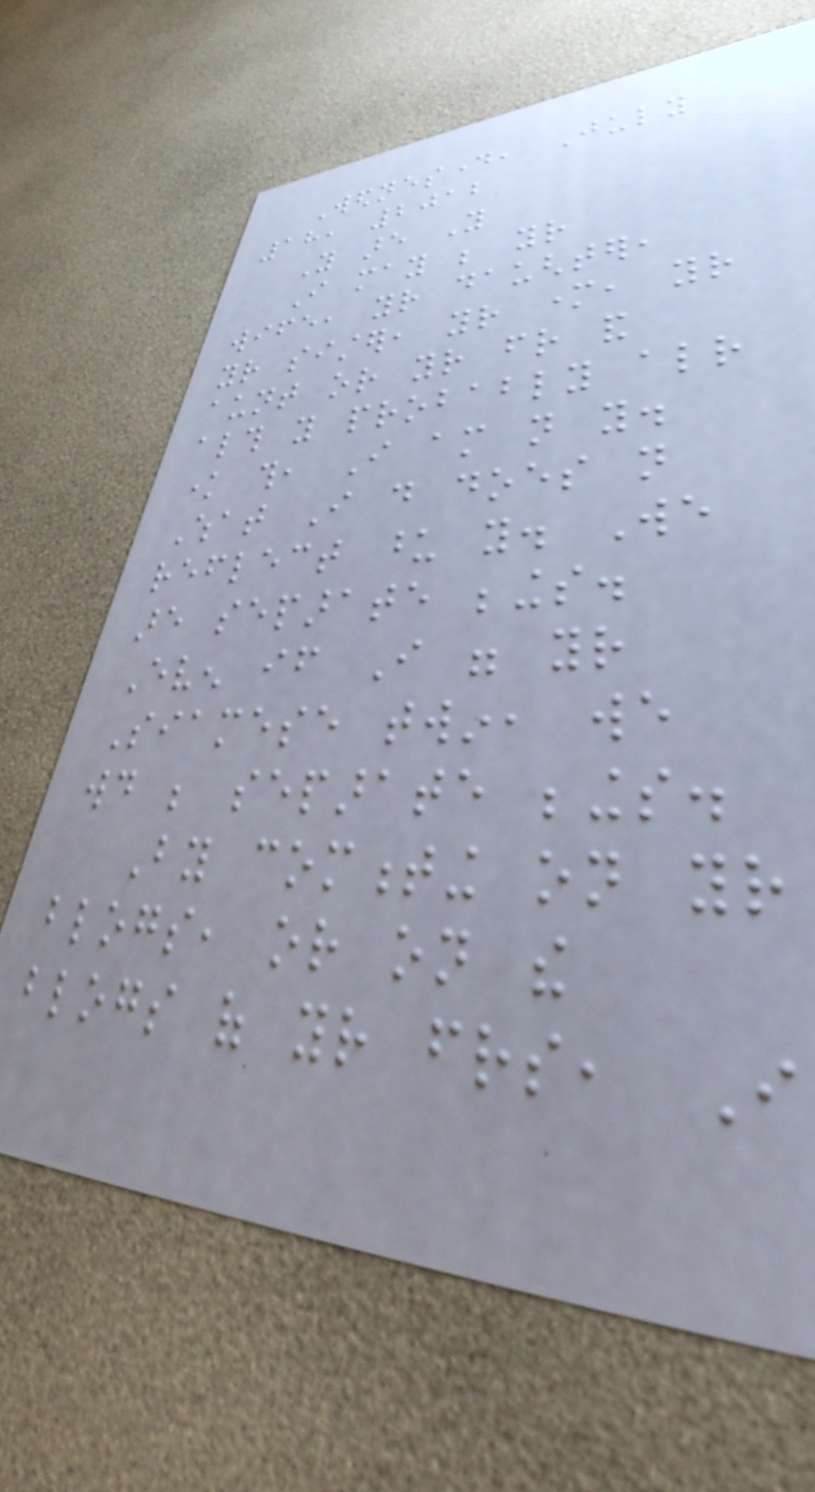Wednesday, July
18, 2012
You are You
I may be your
wife, your daughter,
your sister, your mother, your
aunt or your friend and
although you probably already
know this, I am not you.
What I do does not
reflect upon you. We
are separate beings.
Even if I were your
Siamese twin, we
would be separate beings.
By commenting on your
blogs, or on the
blogs of your friends, I
